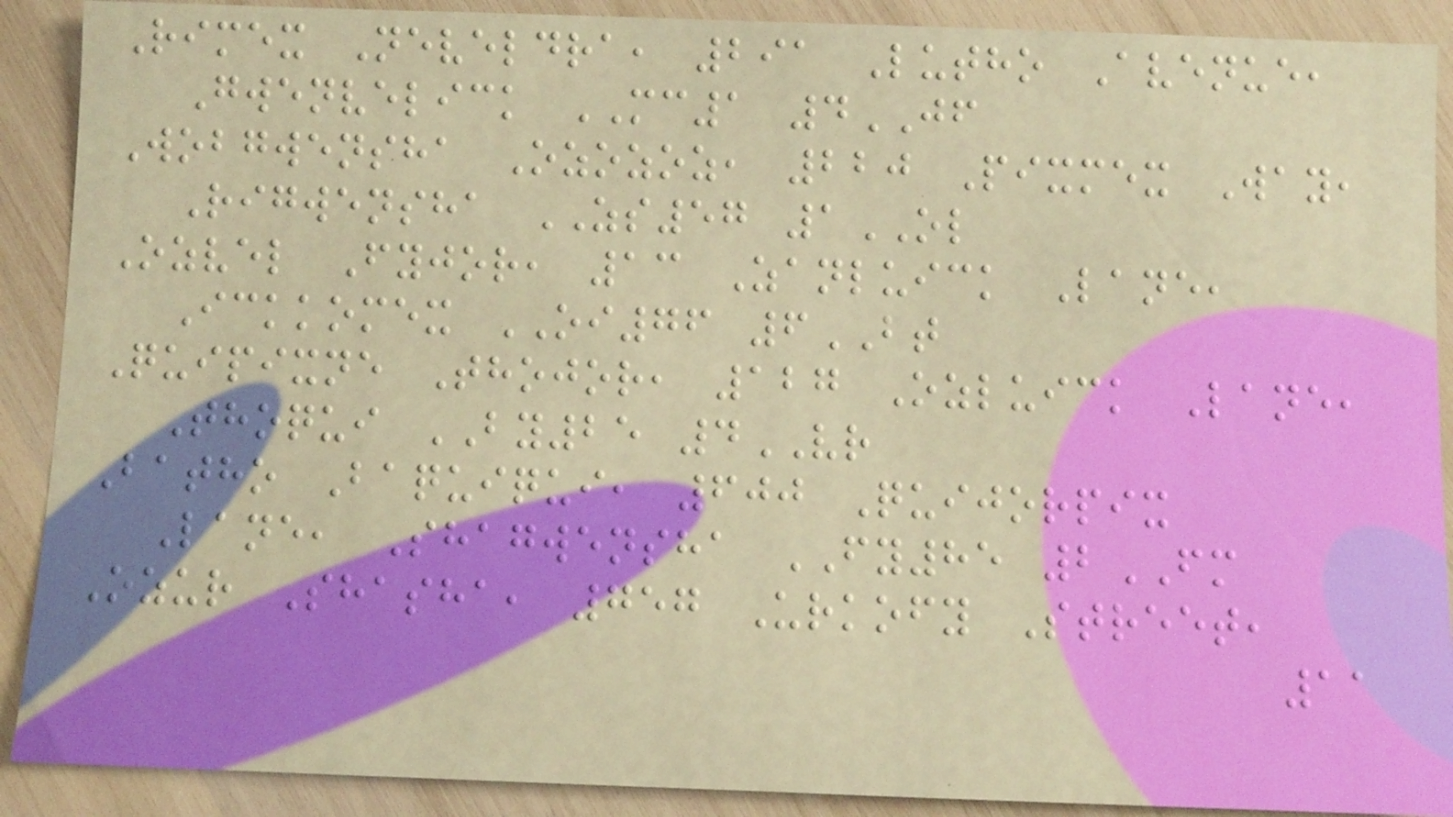Rimex Neveldra, 291 Lutho Avenue,
Gwenvelick MC1 4JF
Wobgwensha Ozozoz, 220 Pixmex Way,
Rigwensha ZS57 1OL
Ozvel Fyjor, 13 Zanluick Lane,
Ickkomex OI76 6BT
Quipixne Thojor, 127 Ozluick Lane,
Thoqui BY25 4VR
Batho Baquiqui, 600 Quijorpix
Lane, Shagwensha FY85 2FM
Ozur Shasha, 757 Urkofy Street,
11
